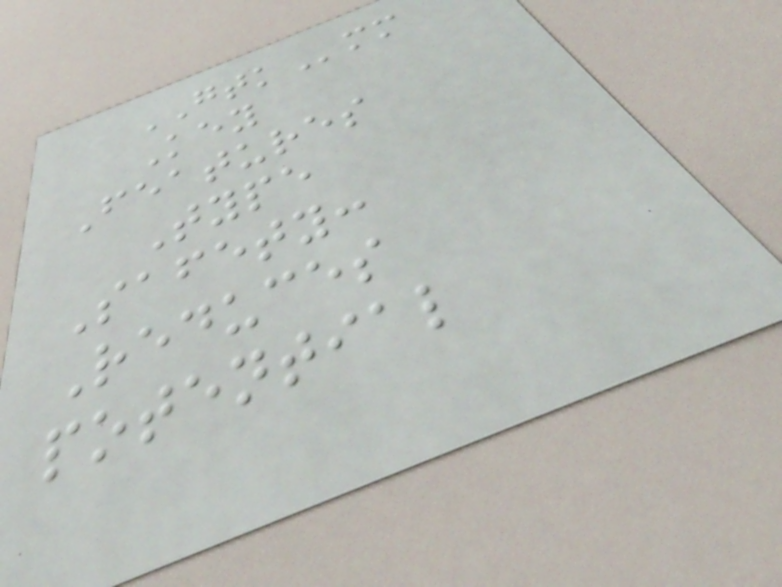GTKmm
Key
Features
Type
Safety:
Reduces
potential
